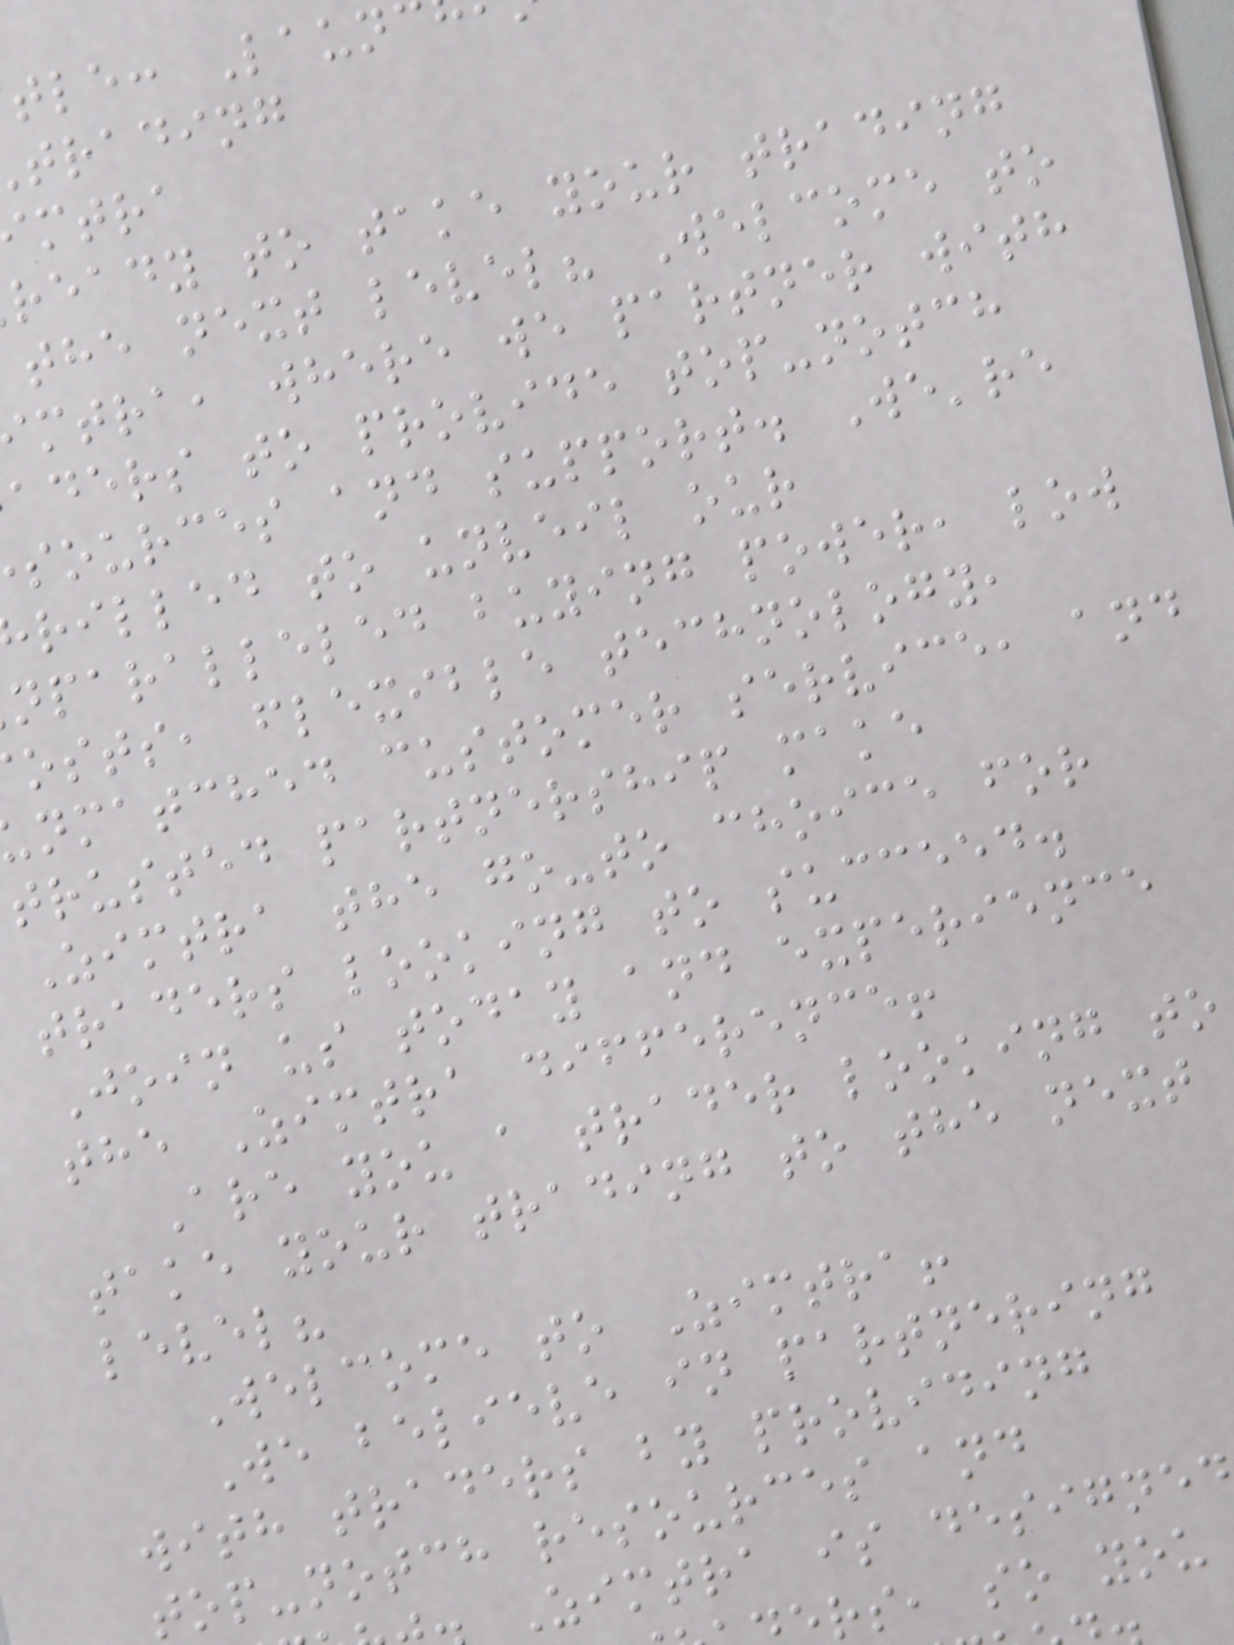tle: Laun
trading
mtra
ready to take your trading
the next level? Welcome to
mtra, where we partner with
aders to provide top-notch
sources and support. We're
rilled to unveil our
nparalleled buying power, low
osts, flexible technology,
nmatched customer service, and
trusted partnership make
Zimtra the go-to choice for
traders looking to succeed.
Join us today and experience
the Zimtra difference!
Are you a trader looking to
take your trading to the next
level?
Welcome to Zimtra!
We believe in partnering
with traders by providing
top-notch resources and
Zimtra is designed
rs, so you
